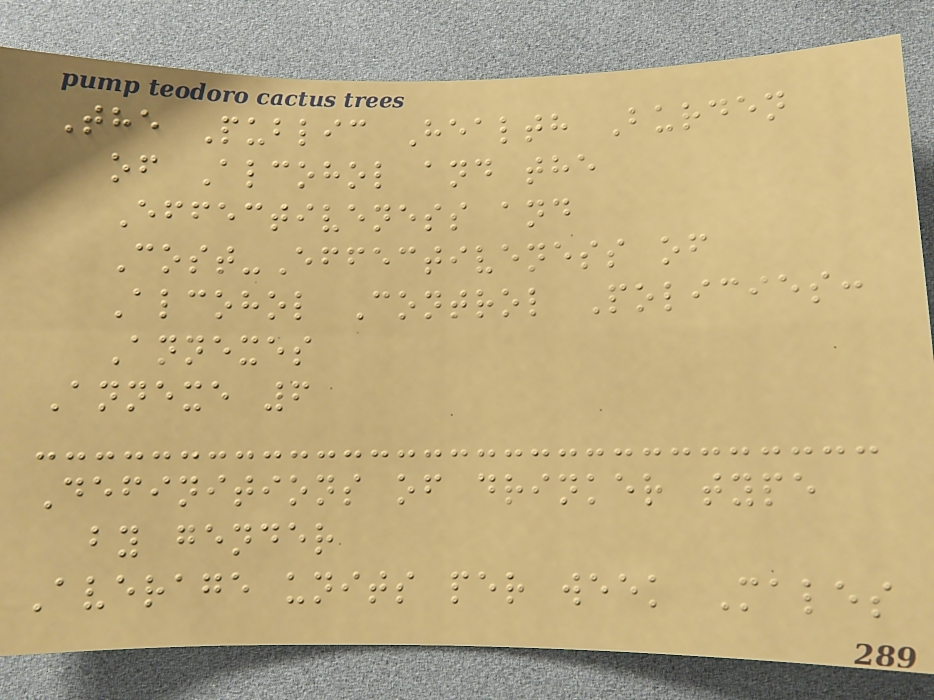The Public Health Burden
of Alcohol and the
Effectiveness and
Cost-Effectiveness of
Alcohol Control Policies:
Annexes
Annexe 6
Definitions of drinker type
by gender
Average units per week Males
